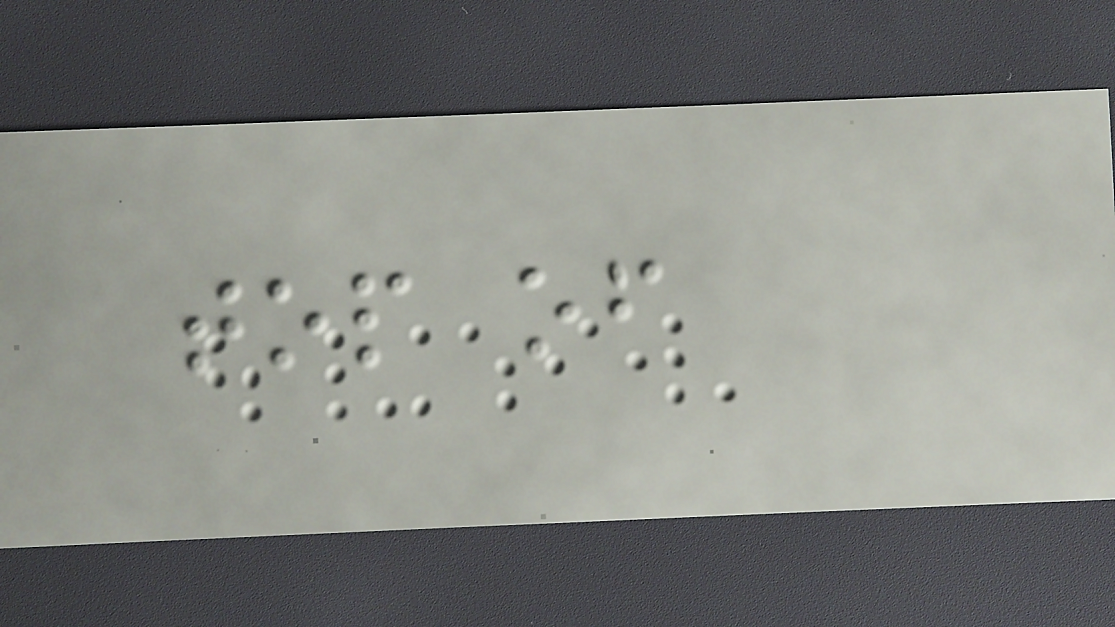top of
